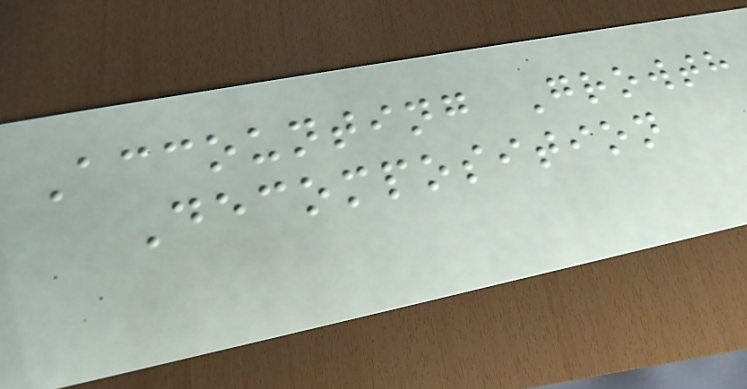Accounting Growth
Decomposition
